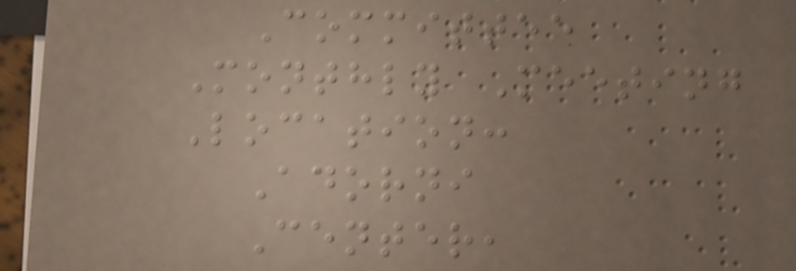Committee
Monthly Meeting
Location:
Adorni
Center,
